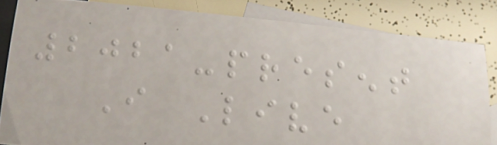2021-present
I Live
